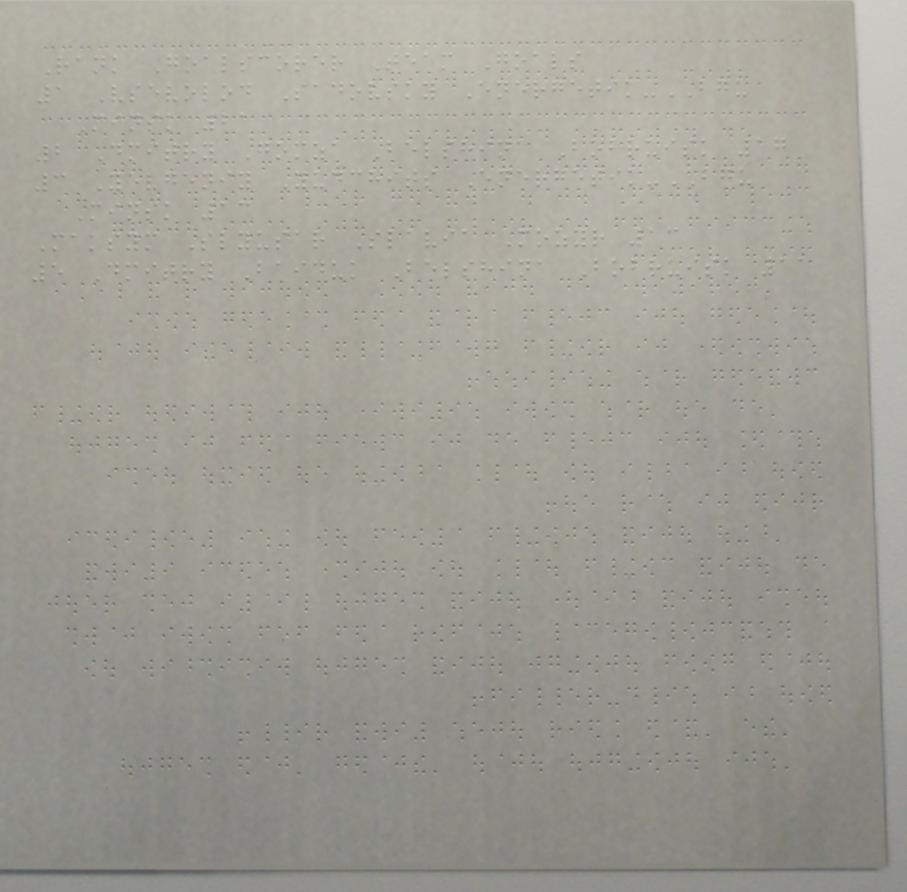Rank Goalscorer Team Goals
1 Vsevolod Sadovsky Energetik-BGU
Minsk 21
2 Dmitry Gomza Belshina Bobruisk 17
3 Yevgeniy Yudchits Energetik-BGU
Minsk 13
Maksym Slyusar Slavia Mozyr 13
5 Dmitry Baiduk Belshina Bobruisk 11
